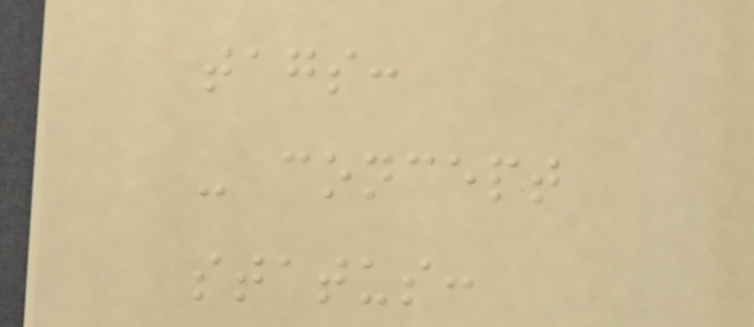tags:
- concept
status:
